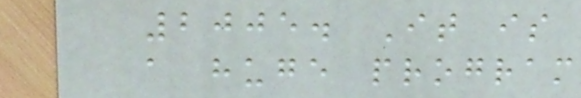2005. It is
a huge program
